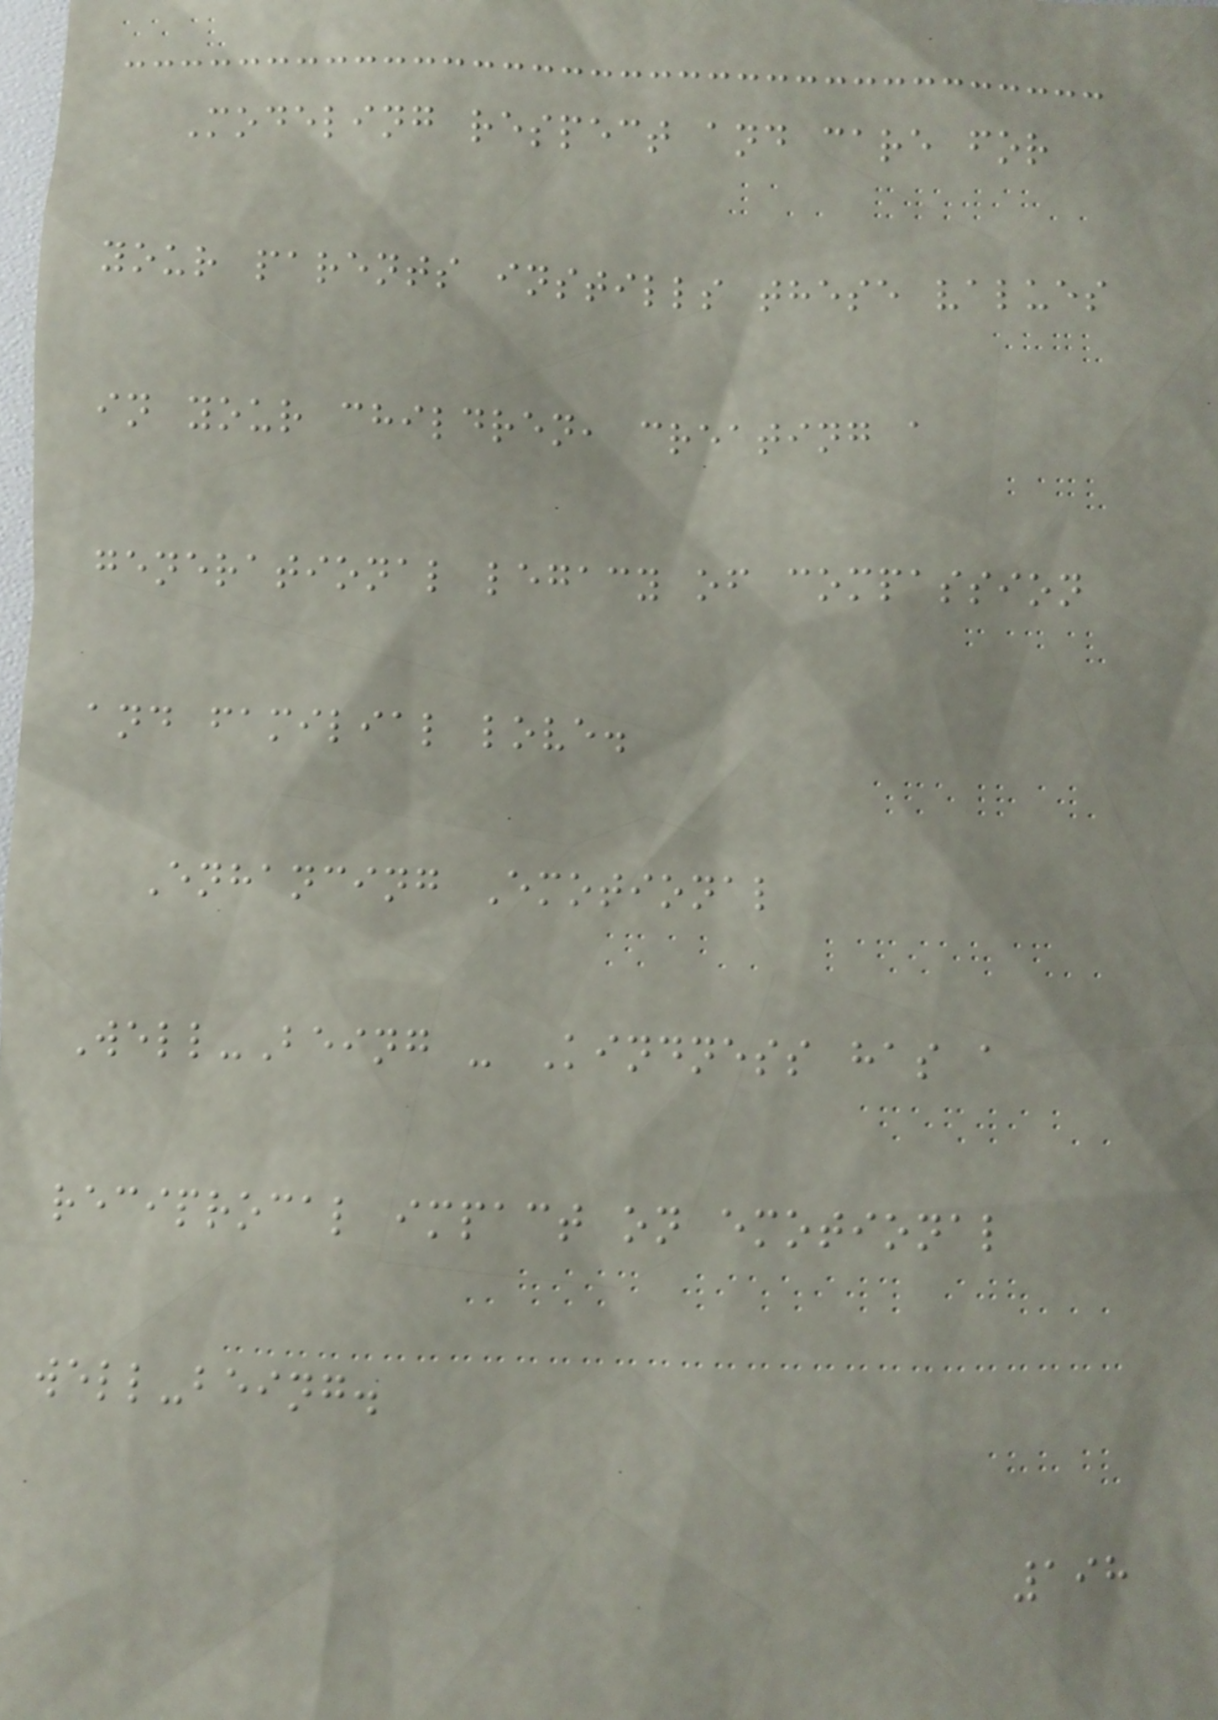Modeling respect and care for
your parents instills these values
in your children, creating a
generational legacy of compassion
and familial love.
Enhancing Emotional
Well-Being - Kindness has a
reciprocal impact on emotional
well-being.
198
